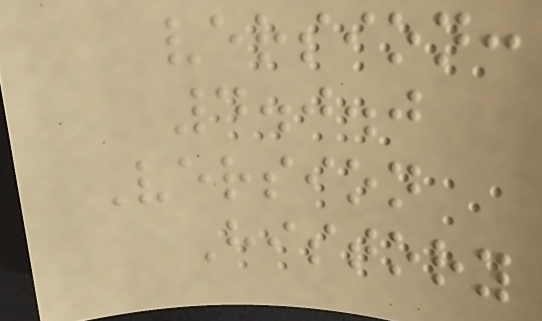version:
4.0.0
Version
History
